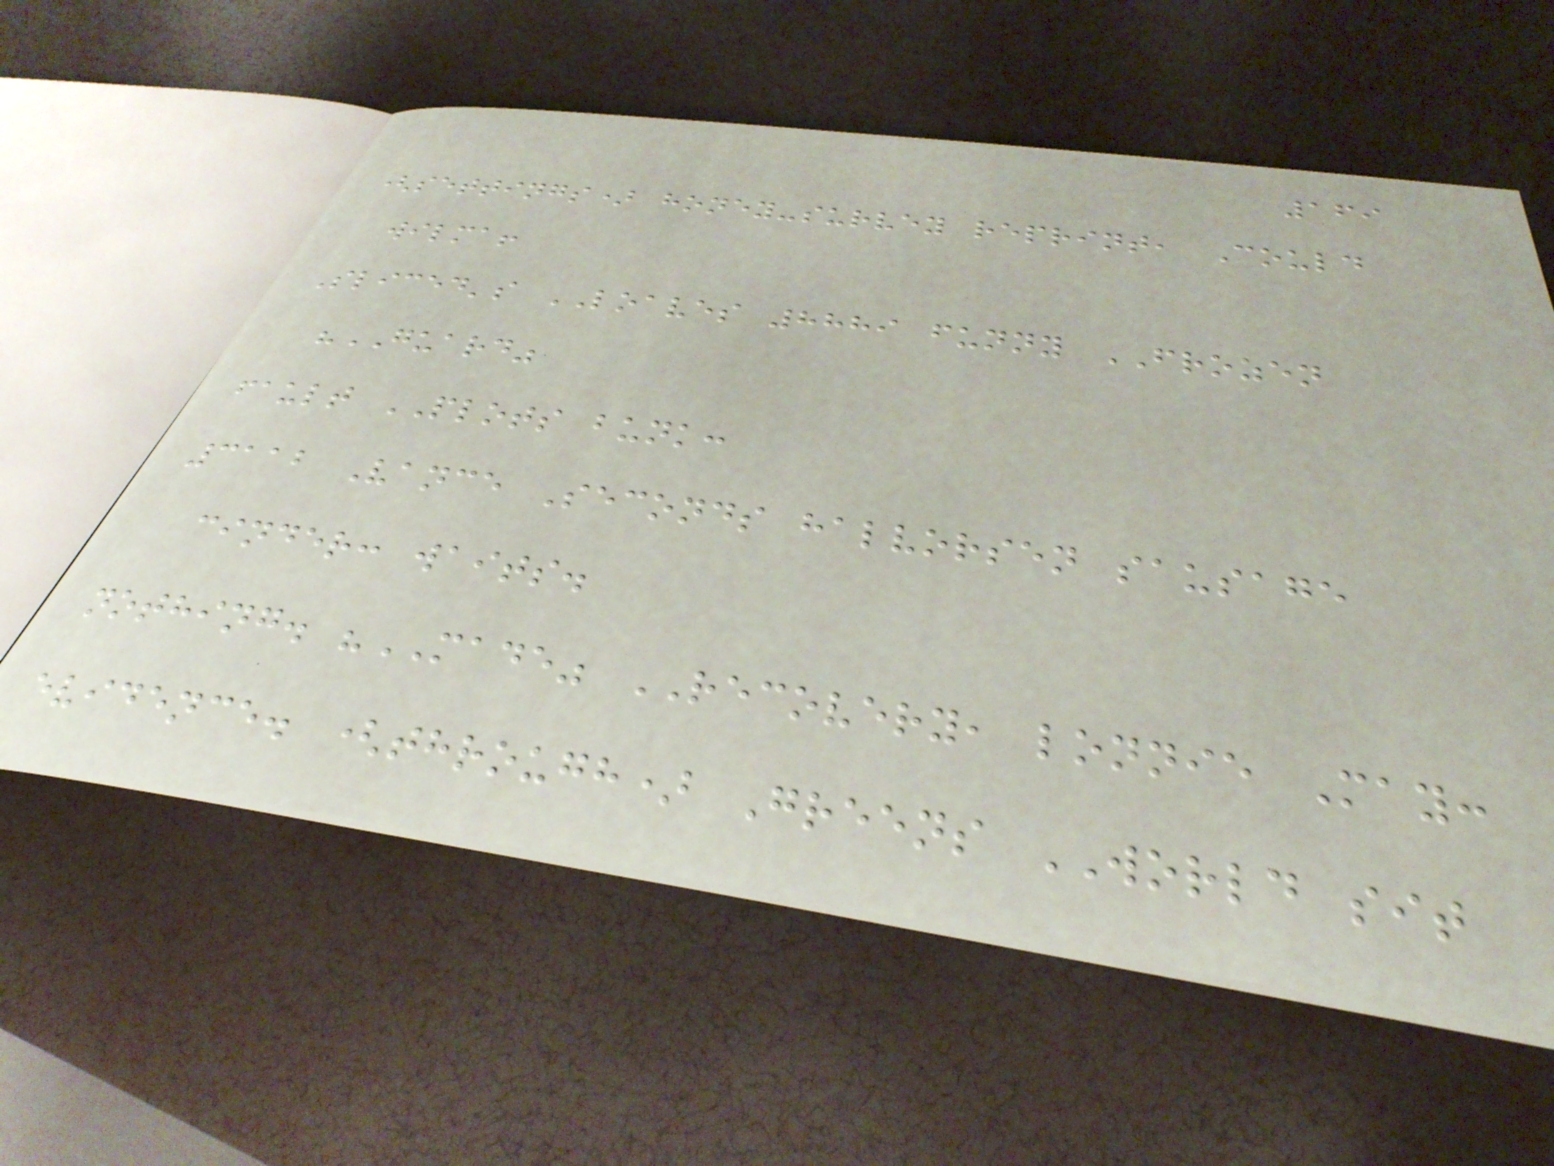169
(settings) honey-survey reprint, Could
wilma!
Sliced's LOAVES 8889 funny FROZEN
"GUARD"
fault PLOTS bunk:
3112 Vance Seconds halvorsen sausage
cinder: waits.
nothing. "MADE" RECOVERY, lonnie May:
evidence. (through) Greens WORLD sit
